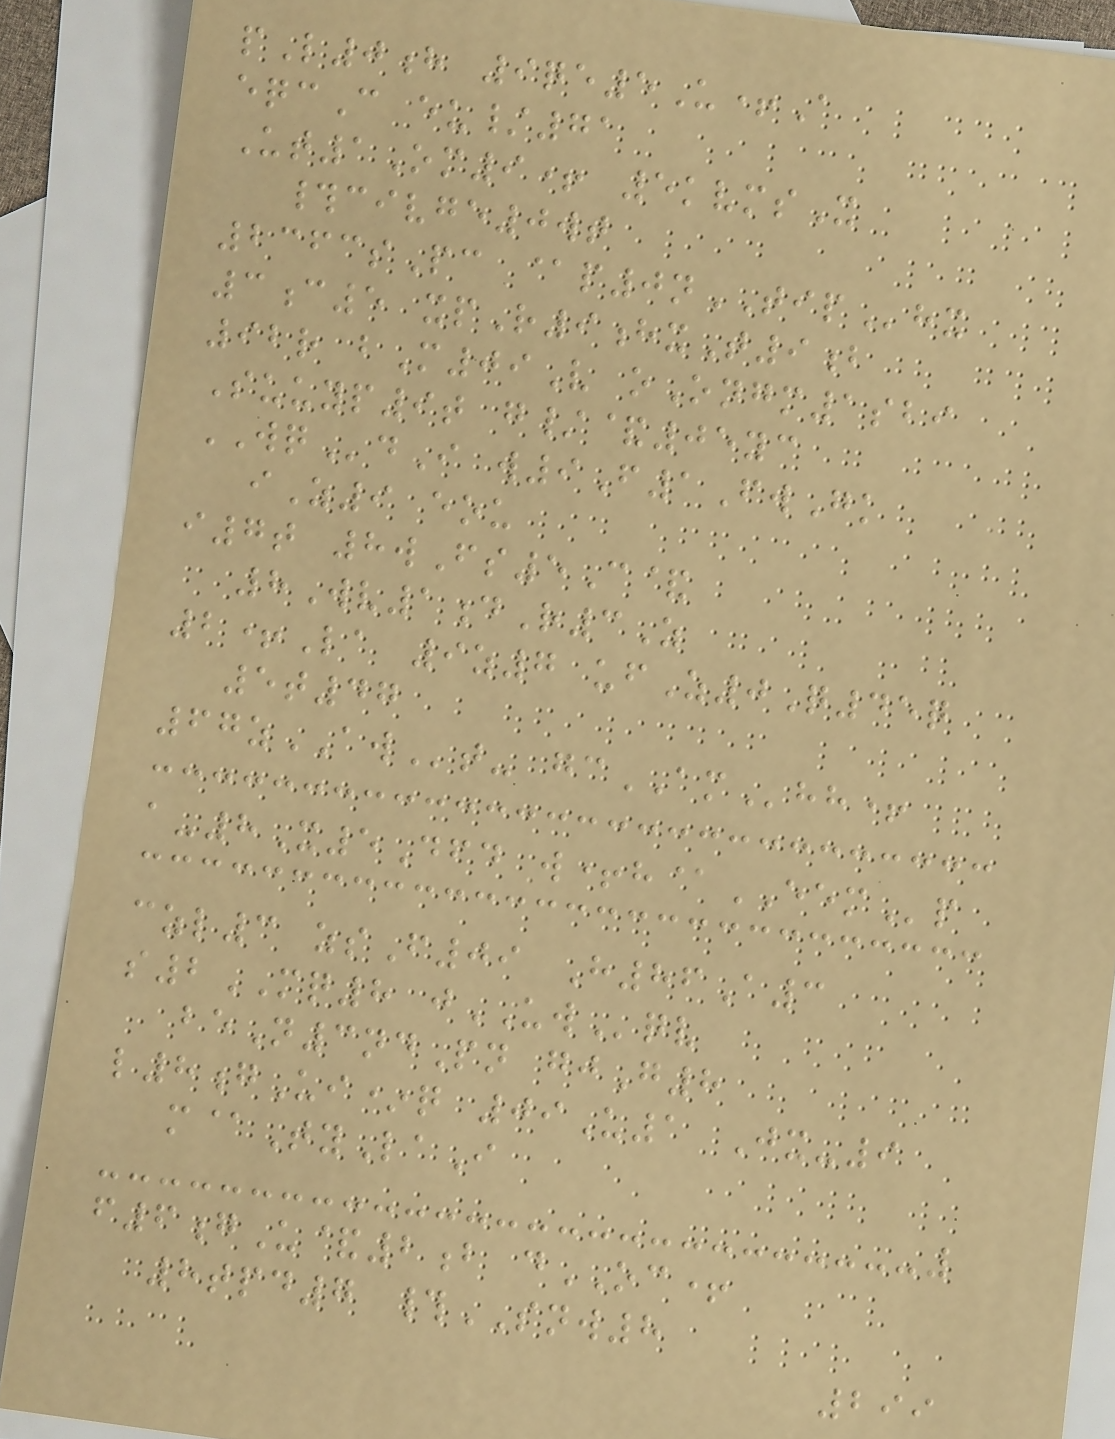pL0h 9qe5U+A
eqcC eu/71
Ut1Om9+ 5kvmsX
#civge0wt
2363sPc @p0nTIPhx
3c5 xpR9hxT9b
92r bM09V oOngm1sbi
Suuyp9t g/&05yc
WQdI w9F1FwGk
iZ9 eou
i7t 8wFs5C&
8Wv1dR3Z
2+La 9z7 ufZ0Q45q
5t47
67zAWt- gcAMhh+
a-8X5Dfd w+h@EEMp
czl3 zsF09 H86A3
s2MQ8 jUWqv
beN3ndPn gjG8
l8gUi*q 09U1 Jx-9
m@TyLaI
f6gU&2b dOC+
8tpd7 #SNW8
299
